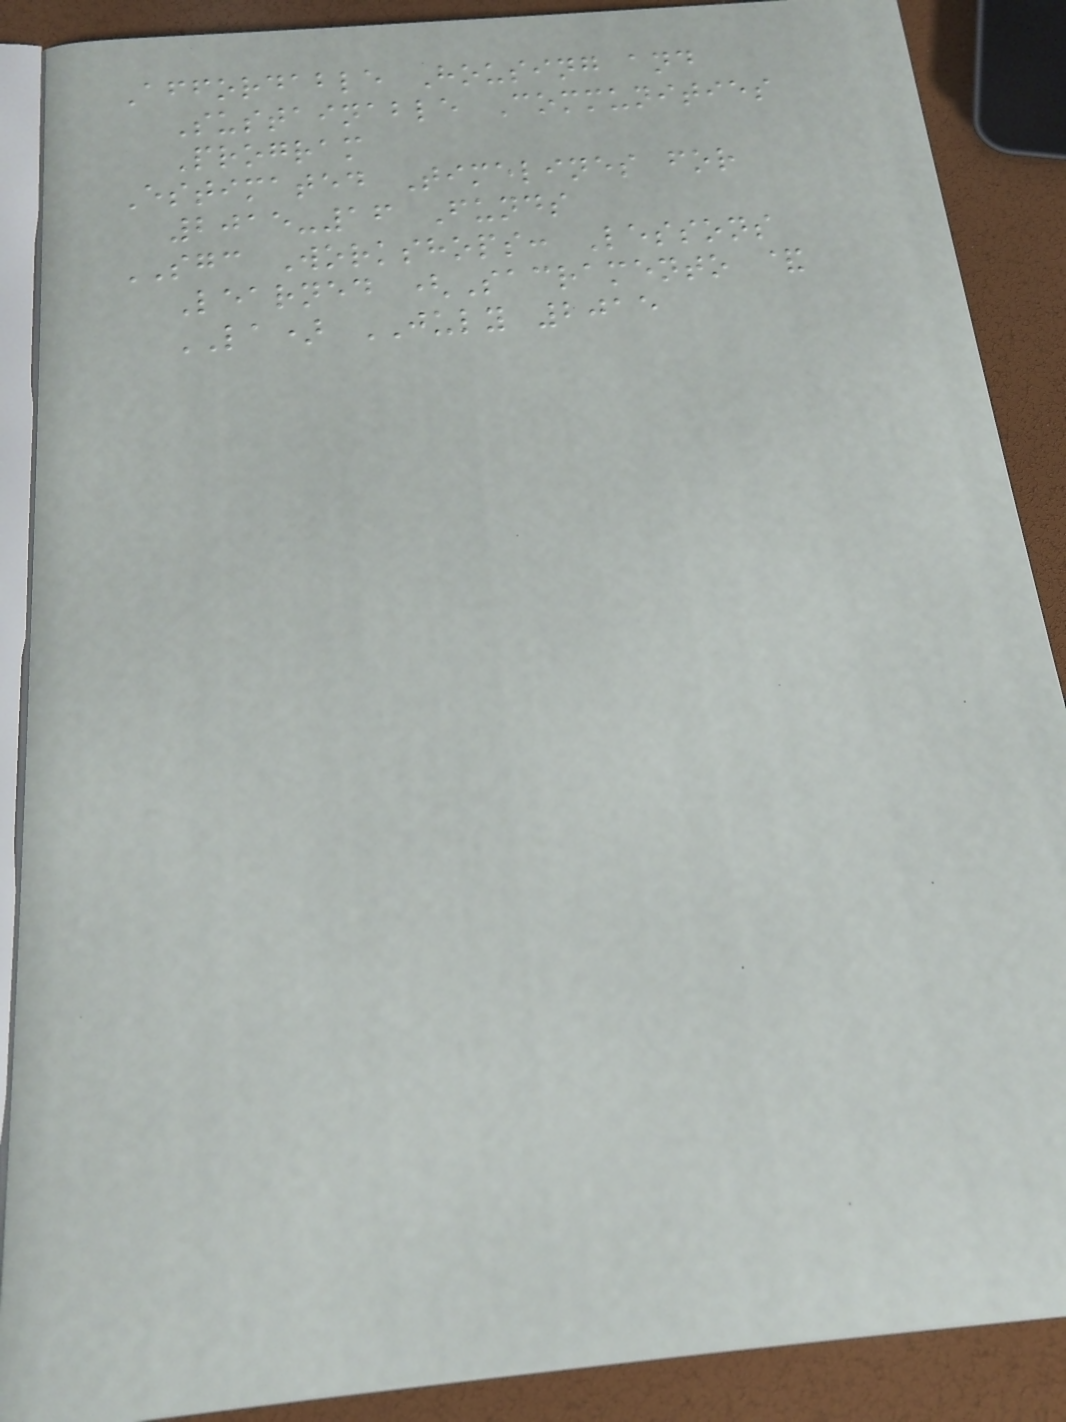Affordable Housing and
Sustainable Communities
Program
Estimated Timelines for
2015-16 Funds
SGC Workshops: Lessons
Learned (Sacramento &
LA) JULY 2015
